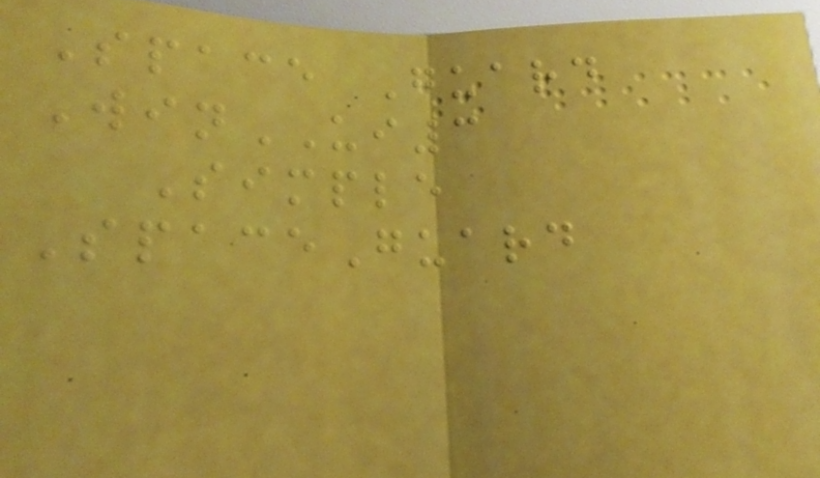Space Guard
WinUI3
Simple
SpaceGuard
